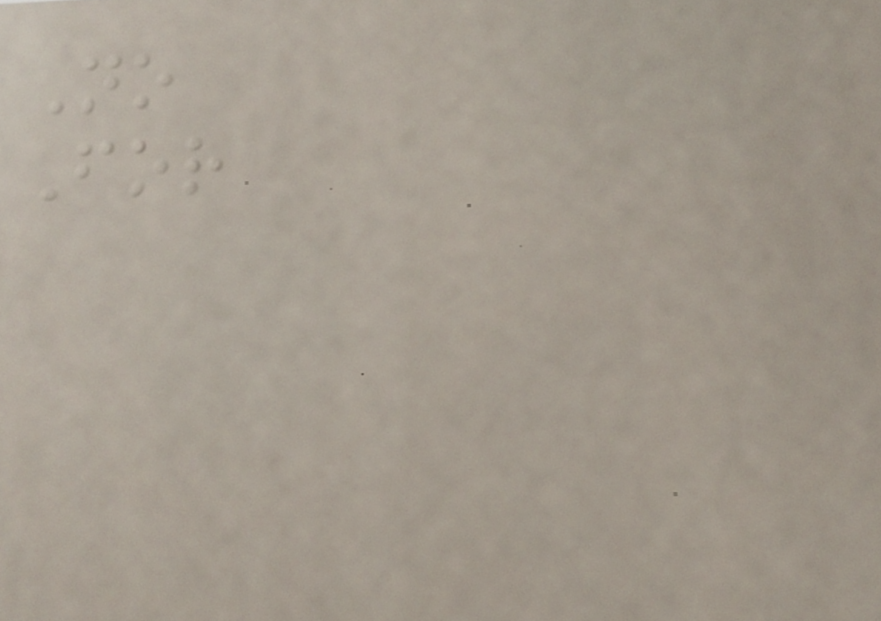No
For
